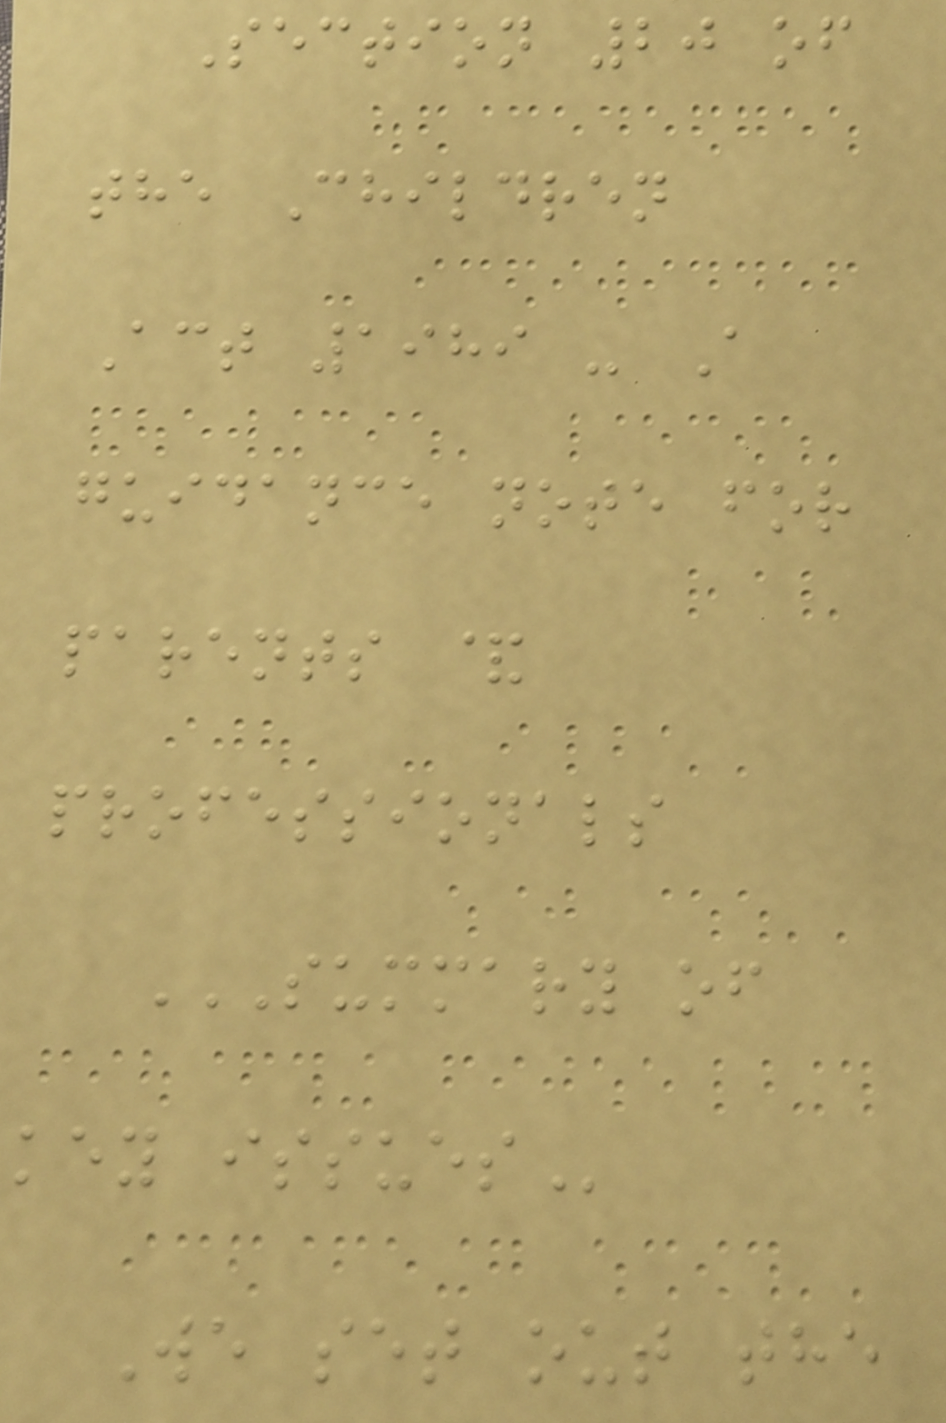Section 20 of
the Children
Act 1989 - A
guidance note for
parents &
professionals
SUMMARY OF
KEY ISSUES
We set out the
